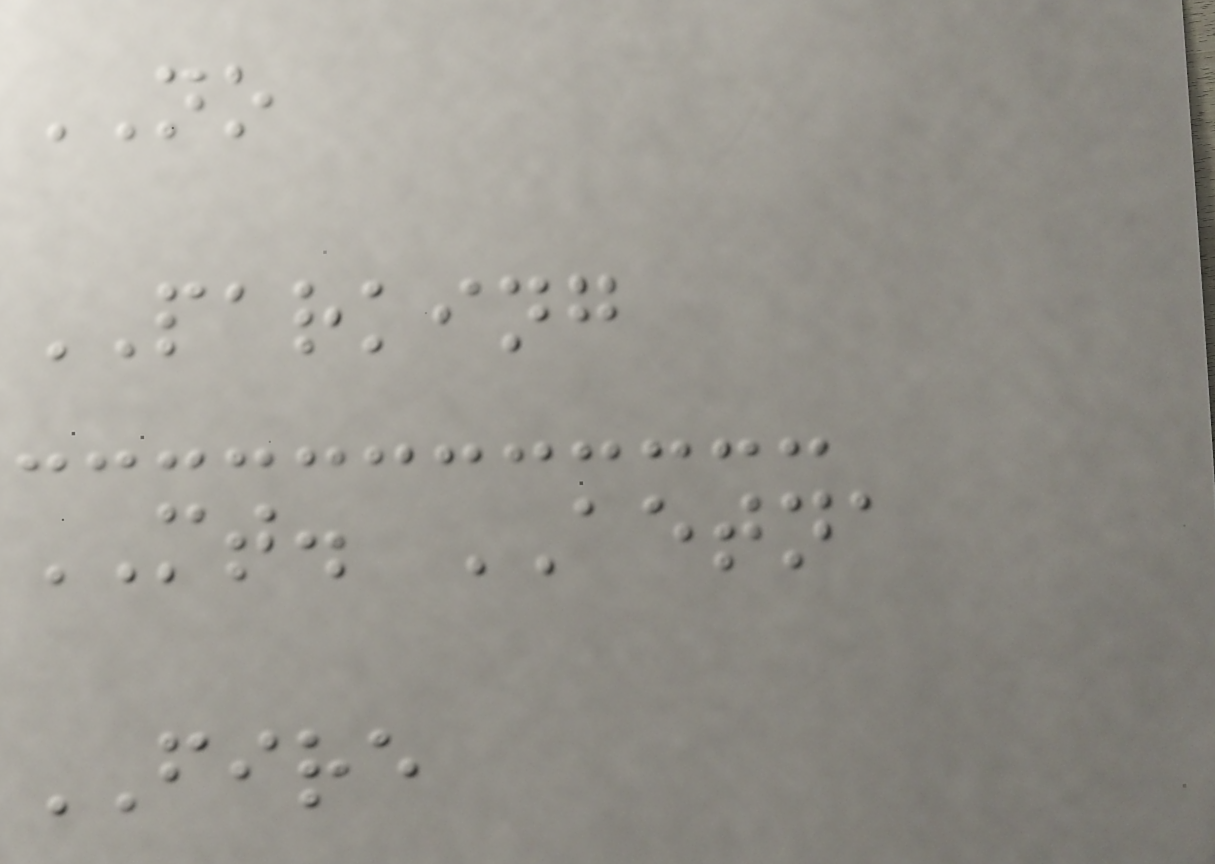NO
PARKING
MT. AETNA
FIRE
